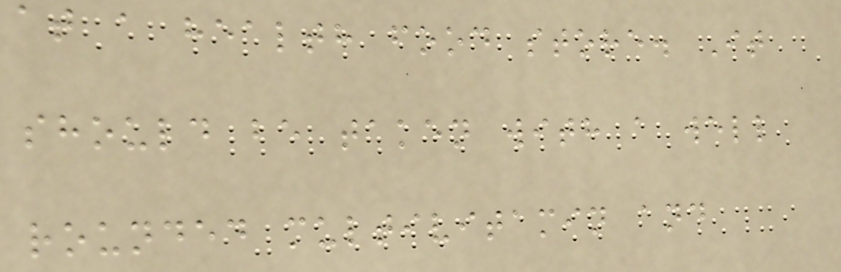at a health food store. It
should be taken with a well
rounded multivitamin and
